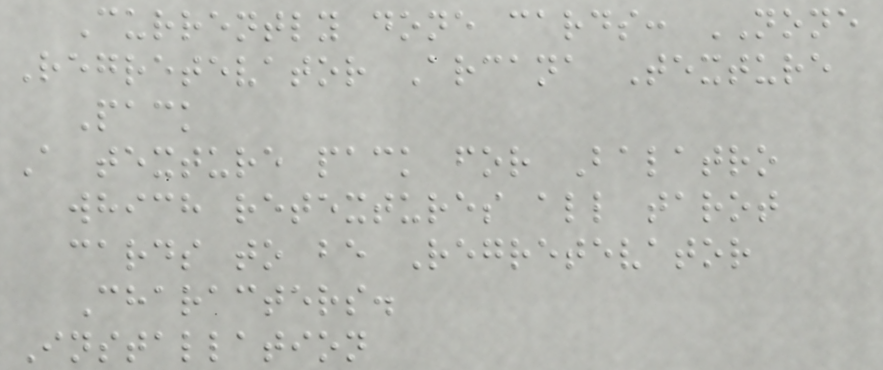Currently done cards: NONE
Regretevator Arcana Texture
Pack
A texture pack for Balatro
which retextures all tarot
cards to be Regretevator
Characters.
Installation
